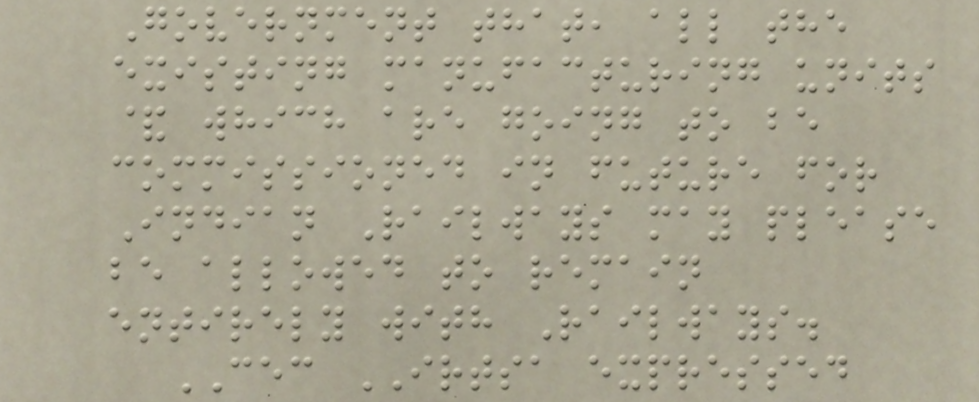Government that, all the
existing manufacturing units
& which are going to be
commissioned in future for
Indian Railways may please
be allowed to remain
entirely with Railways.
CEC IRTSA expressed
